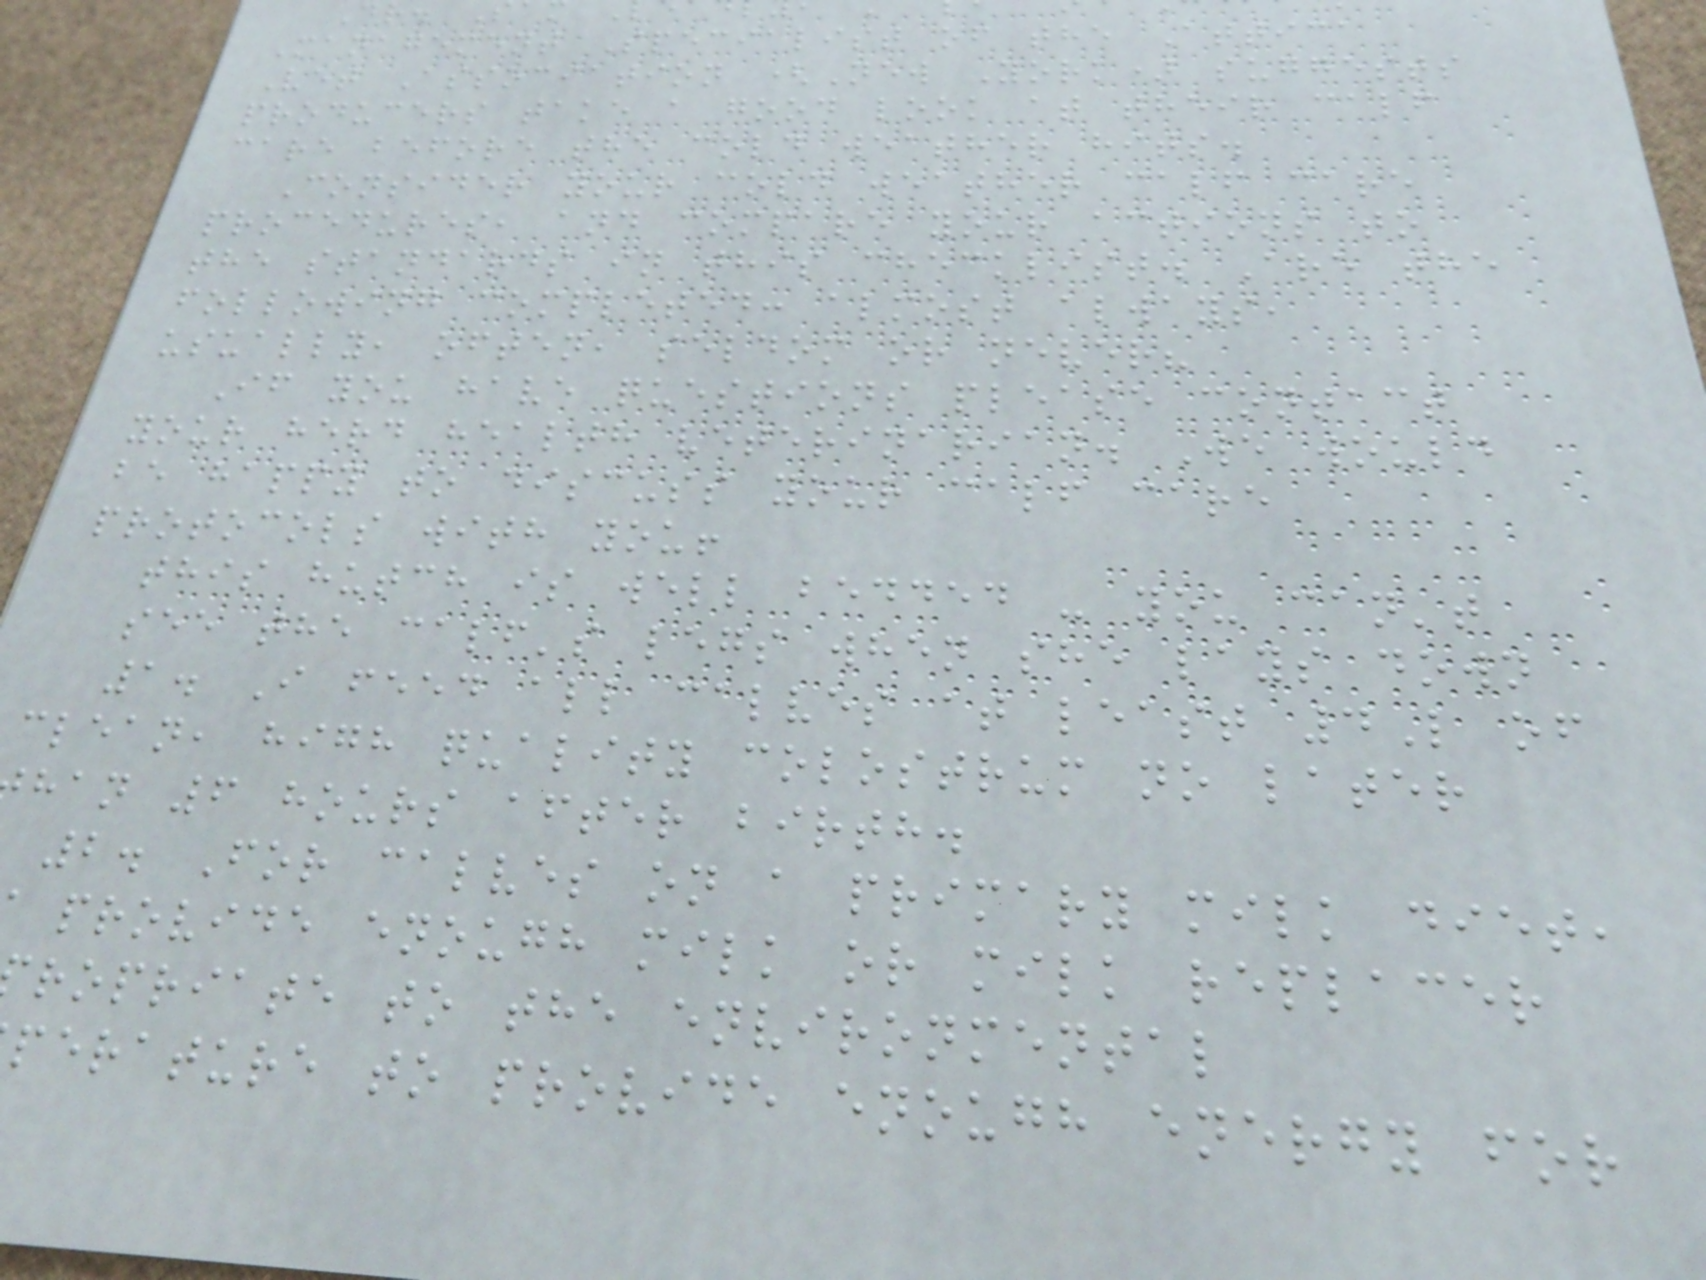Management Specialist of the Attica
Vet Association (New York) suggests
producers take a good look at their calf
care before the cold weather hits.
Consider your cold weather calf care
procedures, and compare your actions to
the standards in this checklist. Are the
following completed: almost always,
usually, often, seldom or never?
If you have questions please contact
your herd health veterinarian. We would
be happy to discuss your calf care
protocols with you!
this hutch is well bedded - you can't
see the calf's legs when she lays down
1. I feed all calves at least 4L of
clean, high quality colostrum no later
han 6 hours after birth.
2. For calves on a primary milk diet,
provide enough milk or milk replacer
ropriate to the environmental
perature to provide enough energy for
